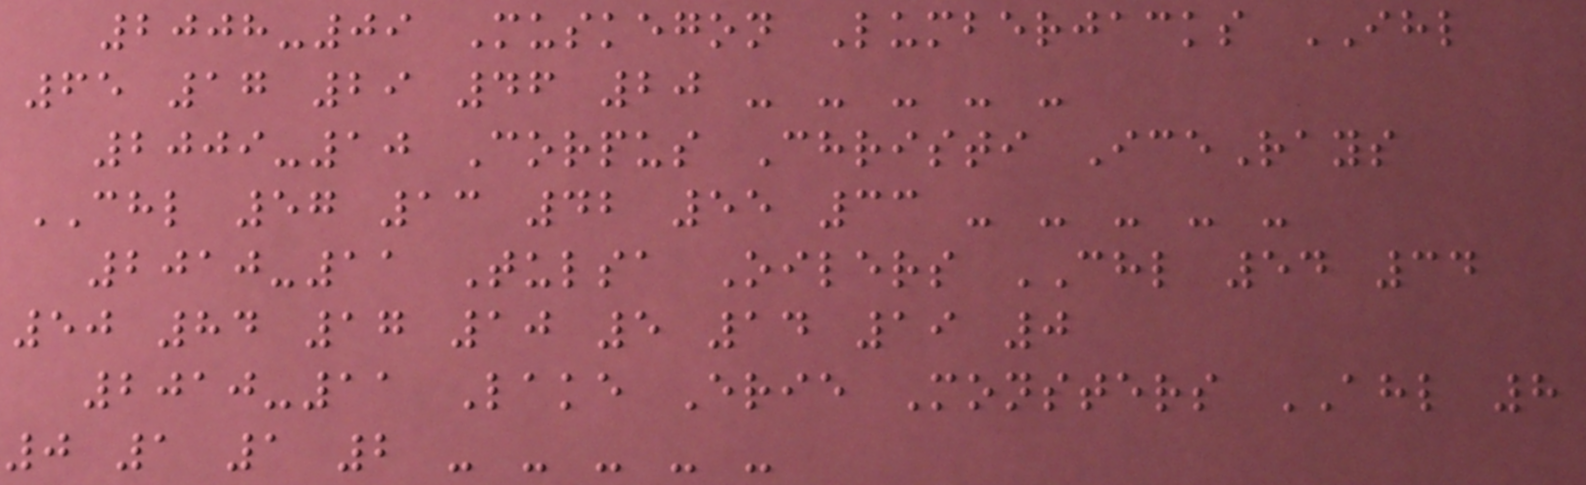2008-09 Muskegon Lumberjacks IHL
65 17 29 46 20 - - - - -
2009-10 Corpus Christi IceRays
CHL 57 13 42 55 33 - - - - -
2010-11 Tulsa Oilers CHL 54 34
50 84 17 10 5 14 19 0
2010-11 Lake Erie Monsters AHL 8
0 1 1 2 - - - - -
